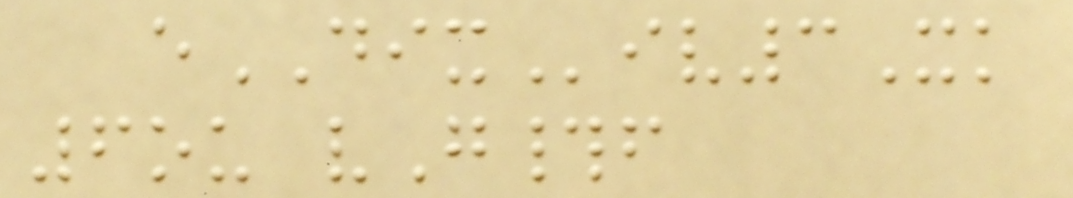eDIXiv3Xk
6ou vG#f
